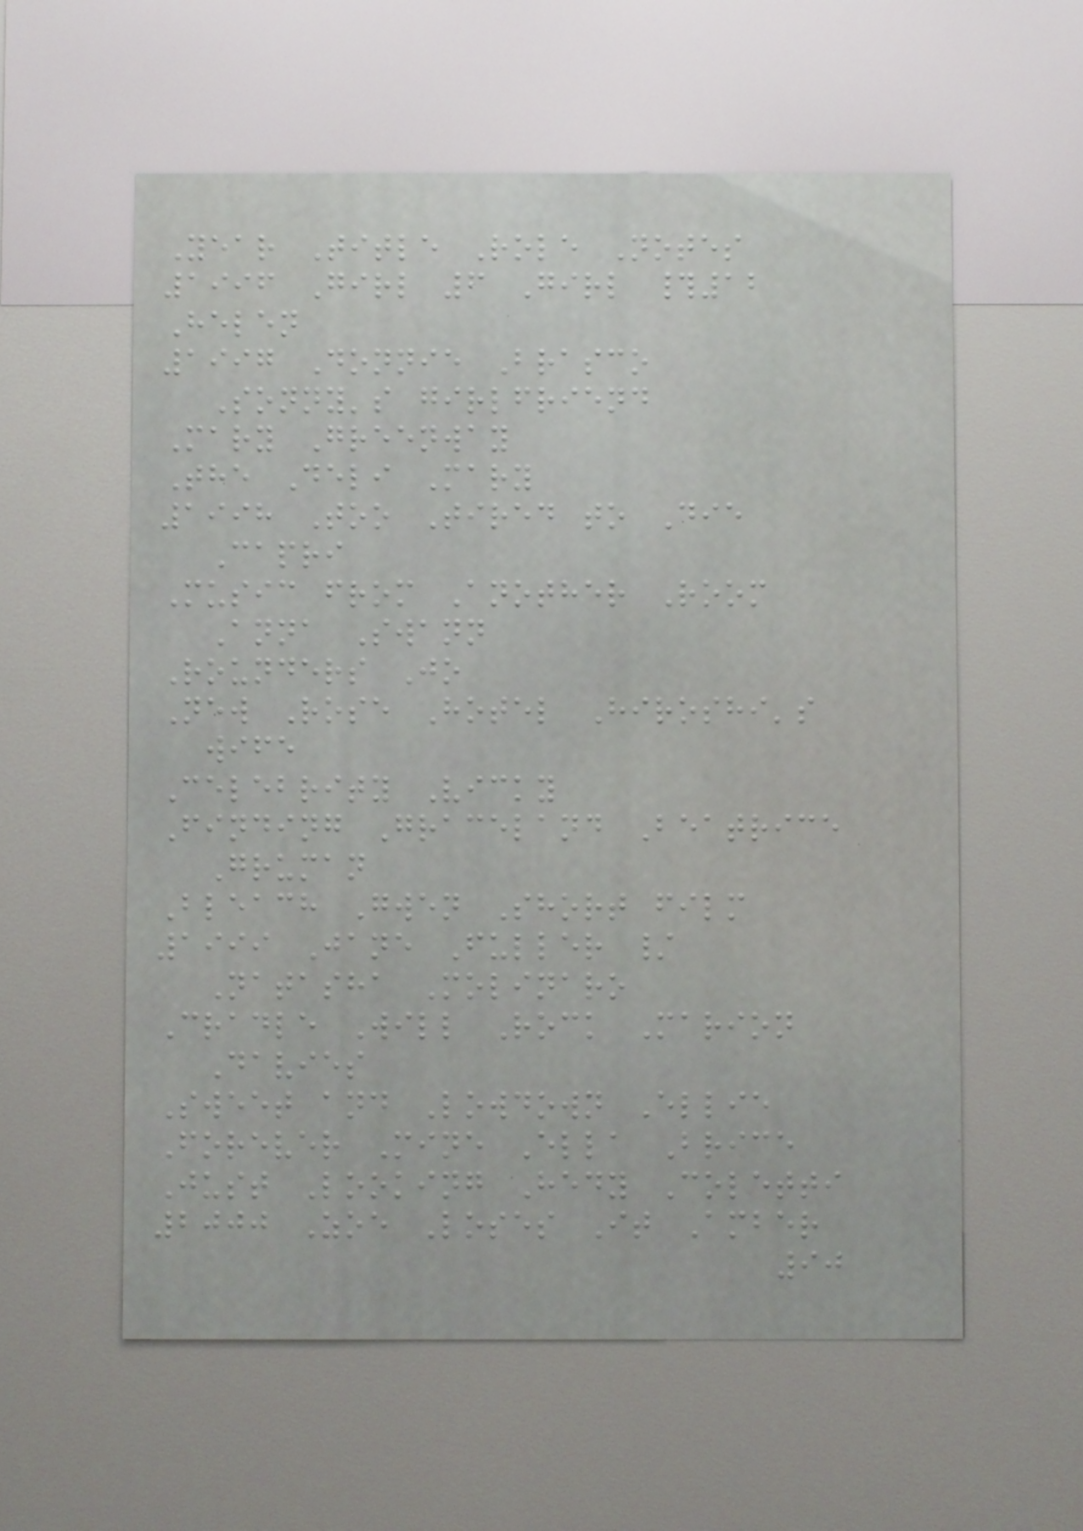Year Title Role Notes
1996 Girl 6 Girl #12
Helen
1997 Donnie Brasco
Sonny's girlfriend
Mary Greenway
The Deli Mary
1998 Too Tired to Die
Capri
Music from Another Room
Anna Swann
Rounders Jo
New Rose Hotel Hiroshi's
wife
Celebrity Vicky
Finding Graceland Beatrice
Gruman
Bleach Gwen Short film
1999 Jane Fuller /
Natasha Molinaro
Cradle Will Rock Marion
Davies
Sweet and Lowdown Ellie
Forever Mine Ella Brice
Just Looking Hedy Coletti
2000 Zoe Loses It Amber
90
